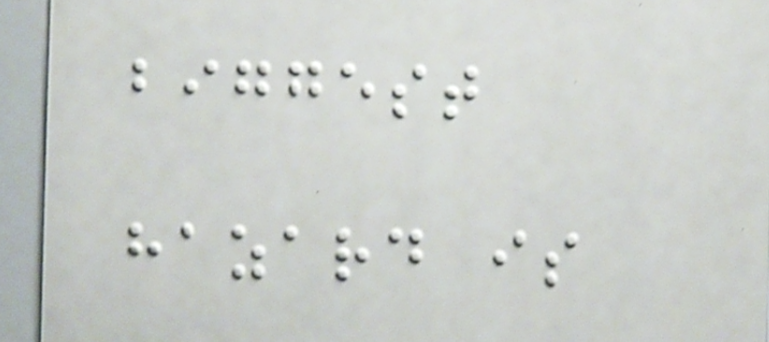biggest
hazard is
